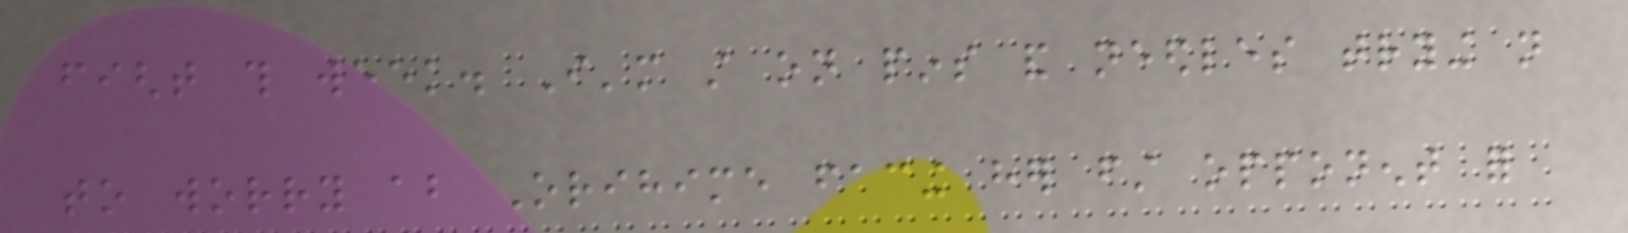fight this week. I'm still on pins and needles trying not
to worry about Orihime facing her first opponent for
